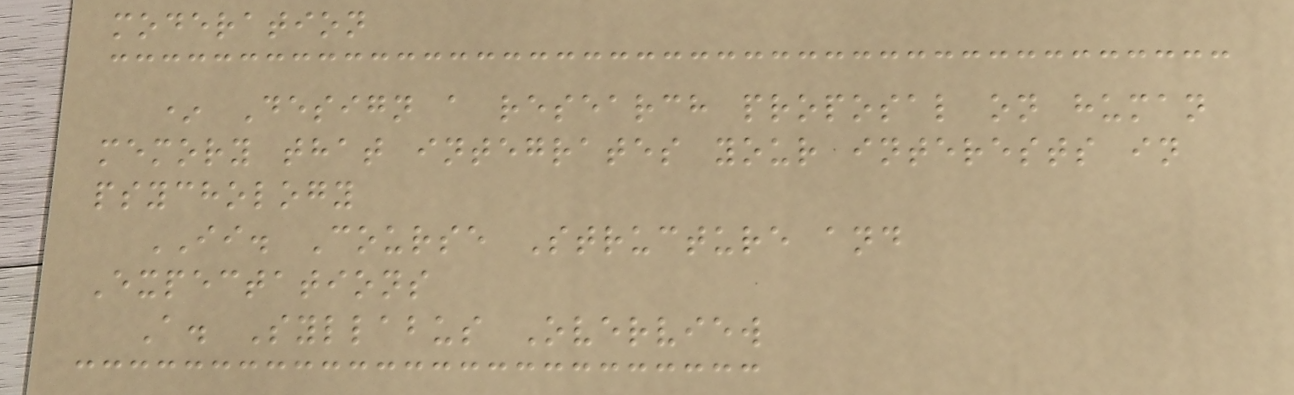moderation
* Design a research proposal on human
memory that integrates your interests in
psychology
II. Course Structure and
Expectations
A. Syllabus Overview
